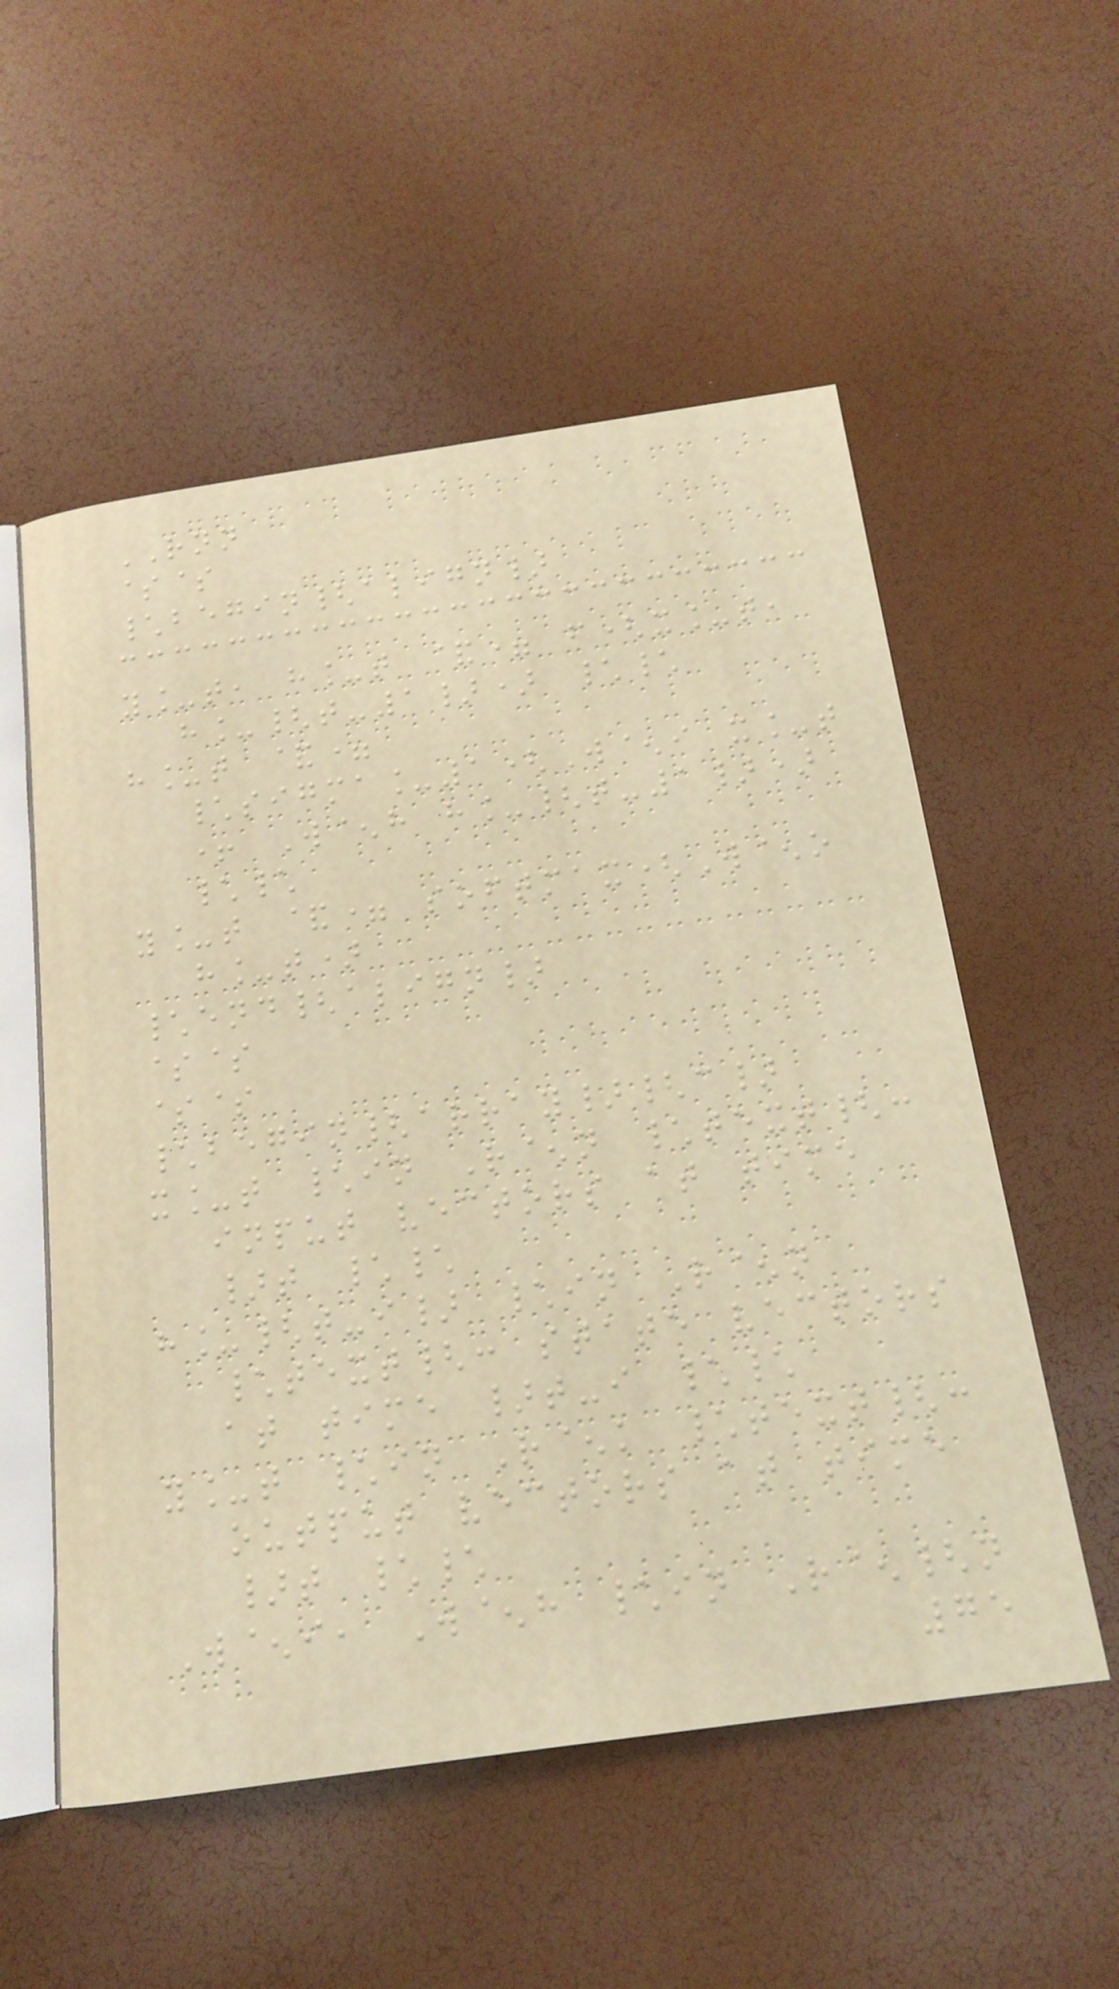RNN
$$
\begin{align}
y_t, h_t &= f(x_t,
h_{t-1}) \\
h_t &=
\sigma_1(W^i x_t
+ W^h h_{t-1})
\\
y_t &= softmax(W^o
h_t)
\end{align}
$$
$$
\begin{array}{c}
x_t \in R^n \text{:
input vectors at time
}t \\
h_{t-i} \in R^n
\text{: state vectors
at time }t-i \\
y_t \in R^k \text{:
output vectors at time
}t \\
W^i, W^h \in R^{n
75
